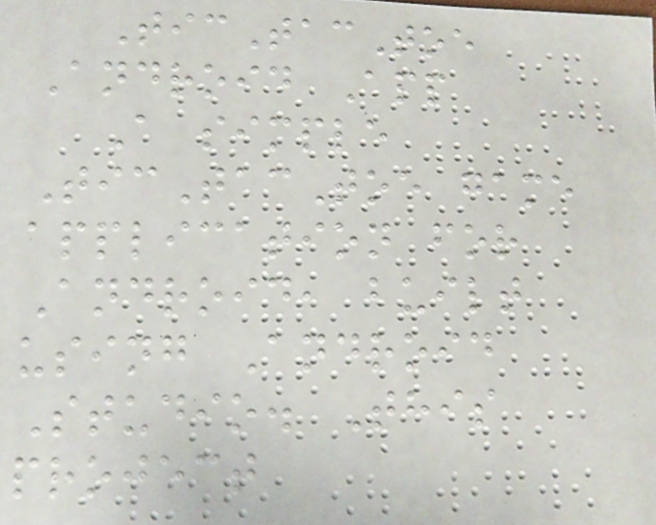TicTacToe
Android App
A simple
TicTacToe game
application for
Android, built
using Android
Studio. This
project
